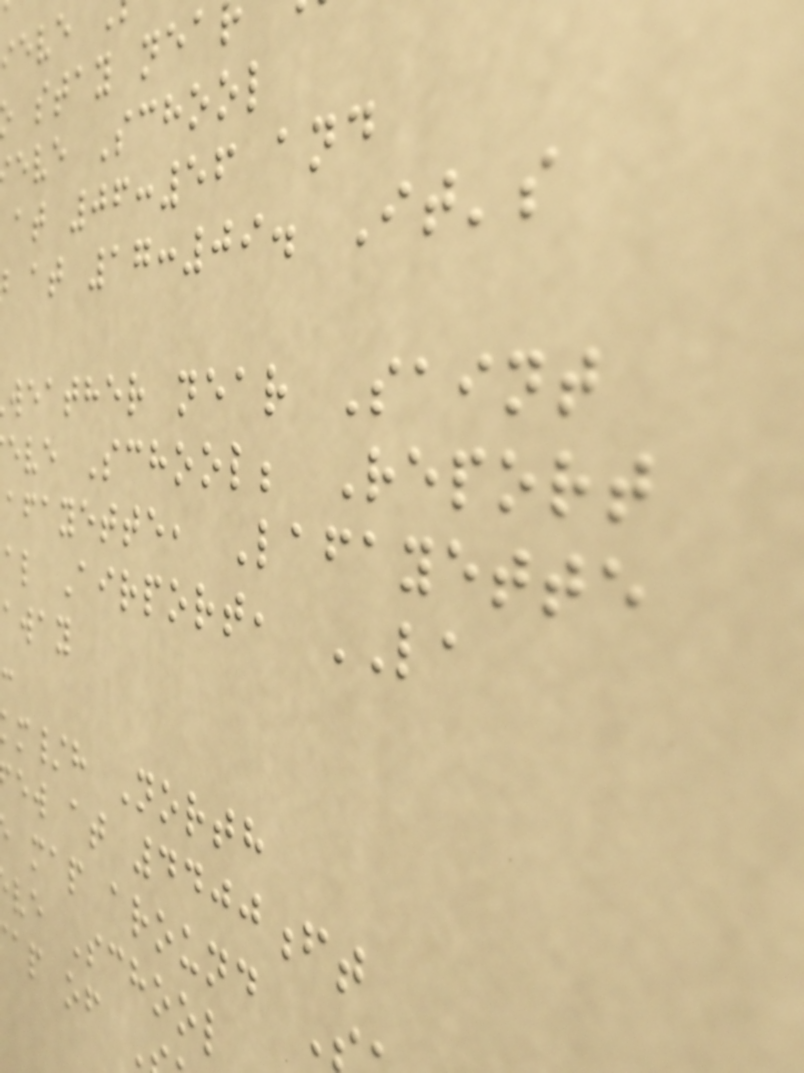stay nea
eve School
at 06:56 and
at 17:09. It's
weather near Saint
eve School; Report
afayette, Lafayette
al Airport, LA
away
m/h North
ew at 4400ft
map around
ve School
